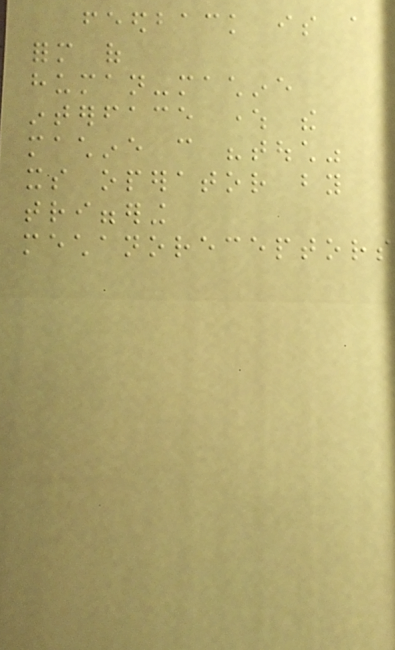feedback is a
form of
human-machine
interface where the
machine can "touch"
its operator by
triggering
mechanoreceptors
